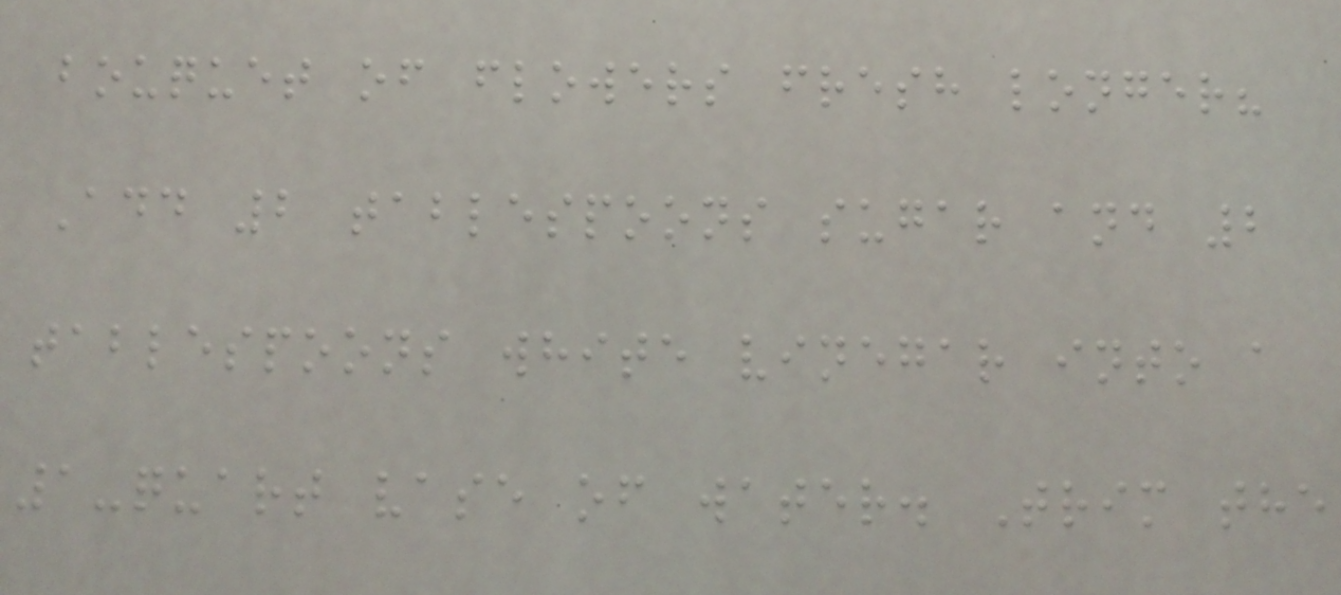bouquet of flowers fresh longer?
Add 2 tablespoons sugar and 2
tablespoons white vinegar into a
1-quart vase of water. Trim the
